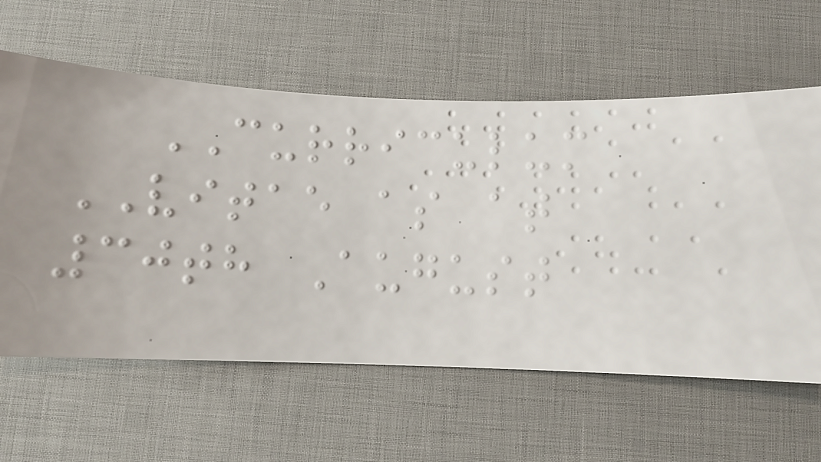CURRICULUM
VITAE as at
30th August
